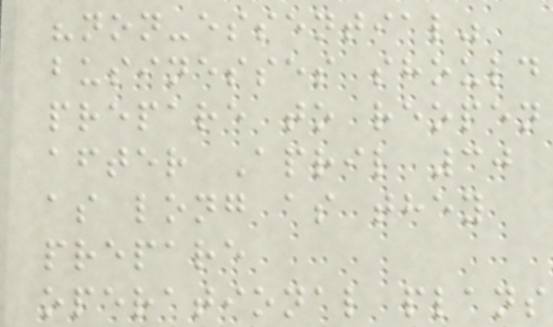"non-essential"
businesses should
prepare to reopen
after April 30
as long as they
prepare
operational plans
